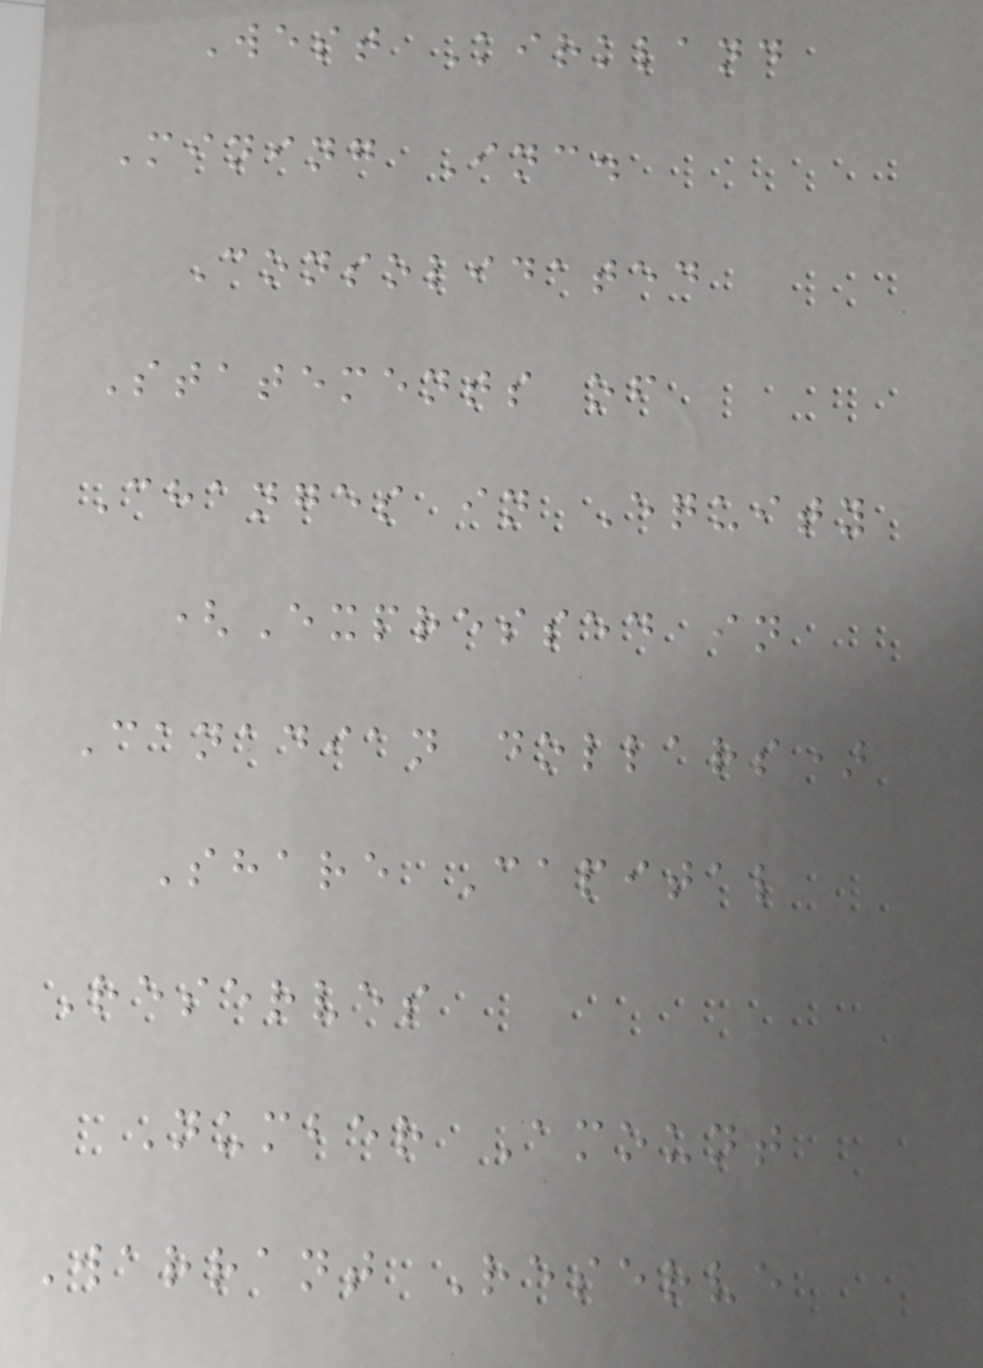West Kirkland
Mining Inc.
Consolidated
Statements of
Changes in Equity
(Expressed in
Canadian dollars)
Share Capital
Reserves
Number Amount
Warrant Reserve
